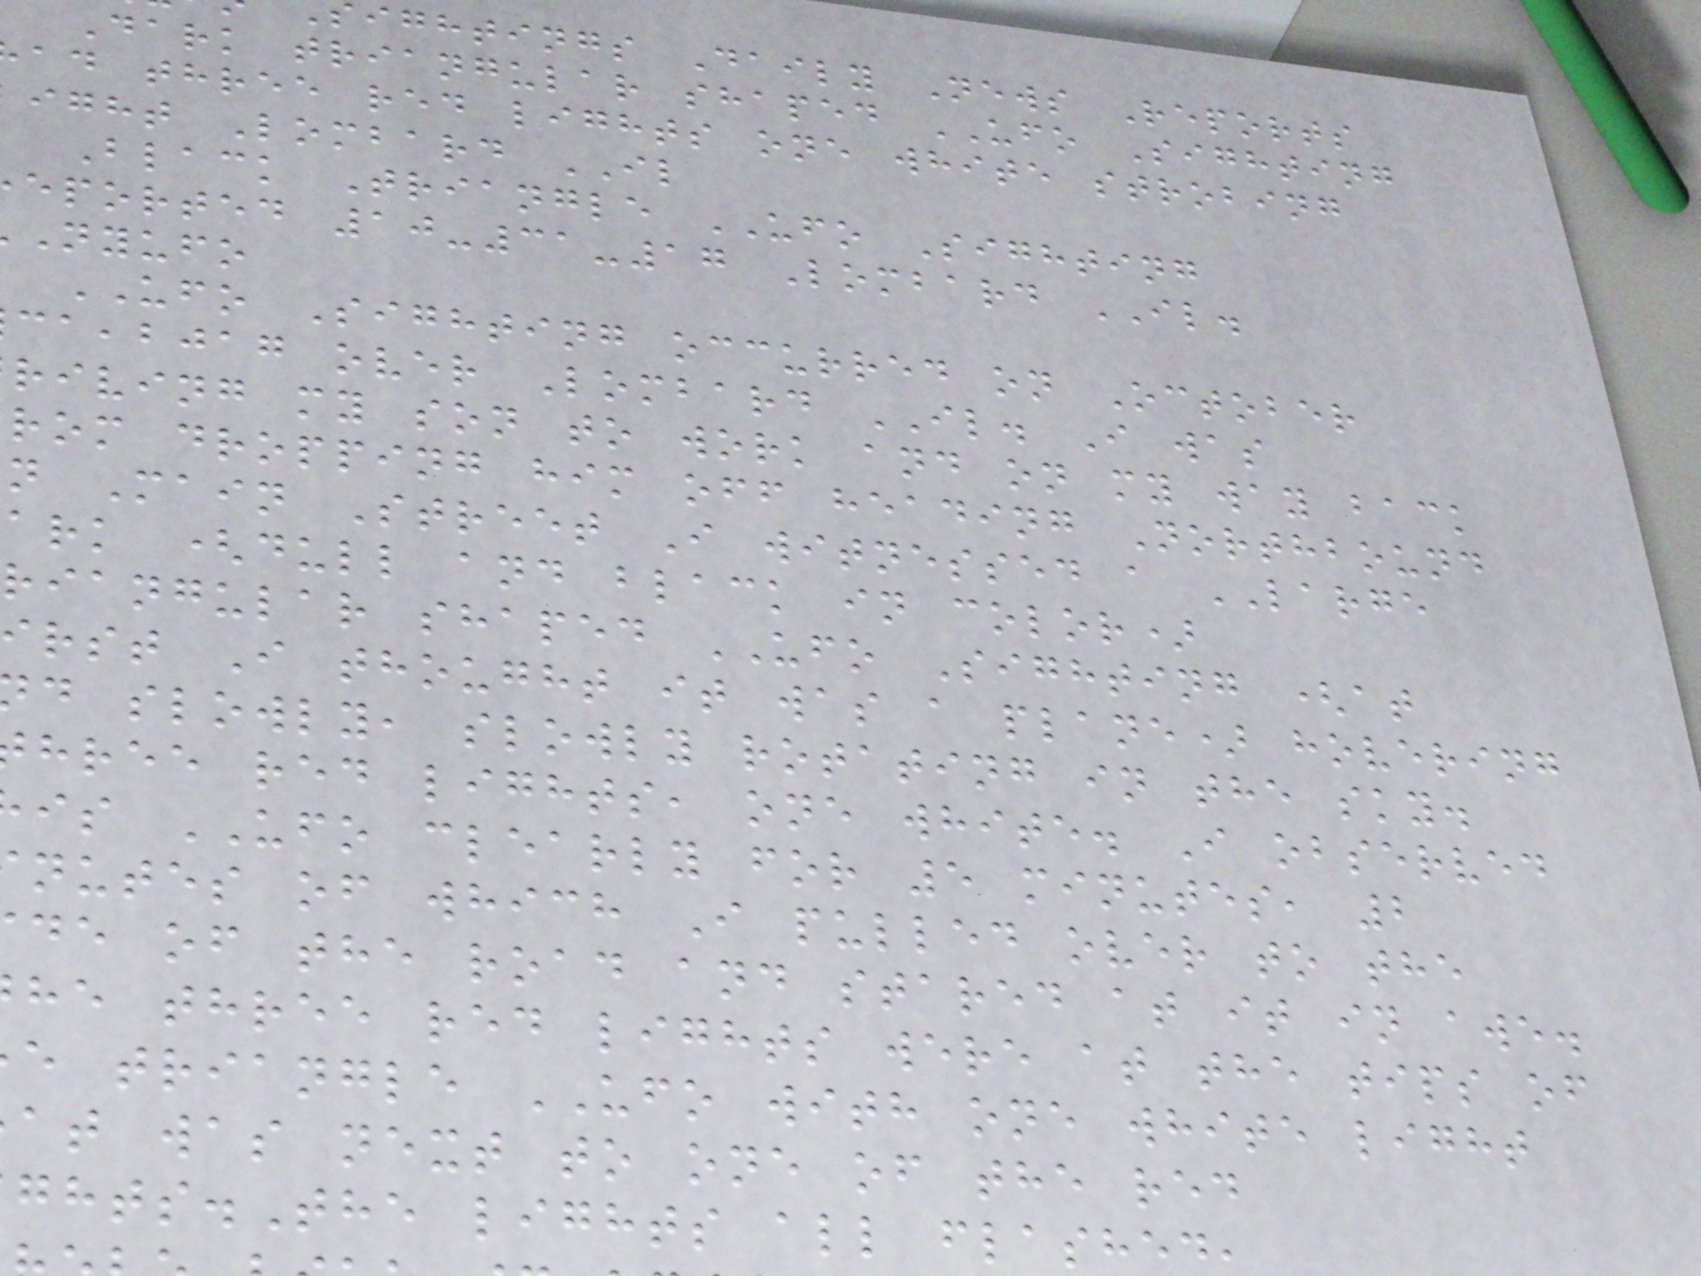ightings Daily News Reports
Dark triangular shaped UFO Sighting
ad three red lights one white strobing
ight Lombard IL
Black Triangle UFO Sighting
eported 10-31-17 Lombard IL.
nyufo
UFO Sighting occurred on October
,bjag over Lombard IL. I was
riving my son to work and on my way back
rom dropping him off heading Northbound
n Main Street I witnessed a LARGE
ark (dull and black in color)
riangular shaped UFO Sighting (at
rst I thought it was a plane) hovering
d slowly, slowly rotating in the sky.
hree red lights, one white. I observed
is UFO clearly for 5 minutes, 2
nutes of which I pulled over to the
de of the road and stared at it in awe.
he three red lights were at the tips of
e triangle UFO with one white light
at was next to one of the red
ghts.The lights all flashed
